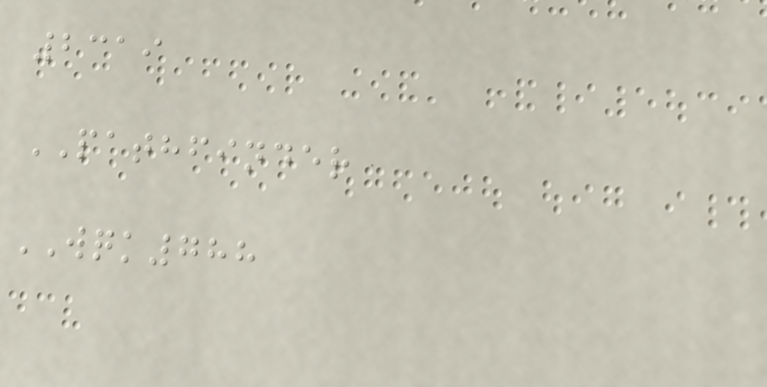2319
PATHFINDER
WQK788
